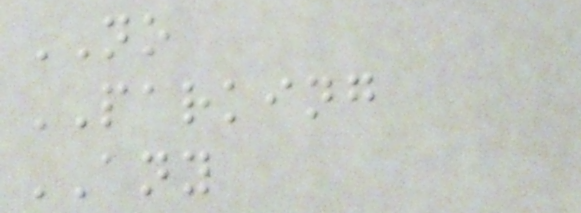NO
PARKING
ANY
